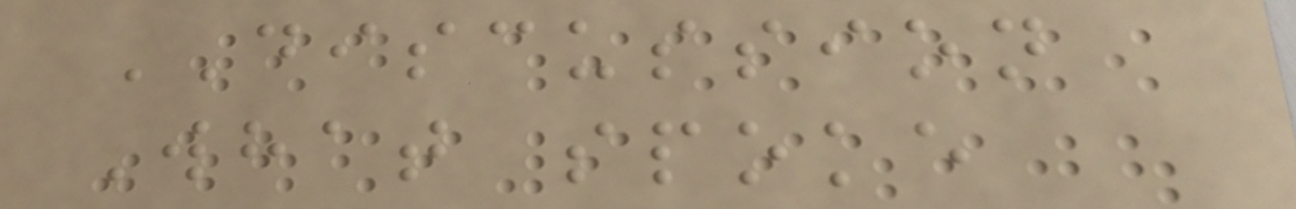DISCUSSION
What spoke
